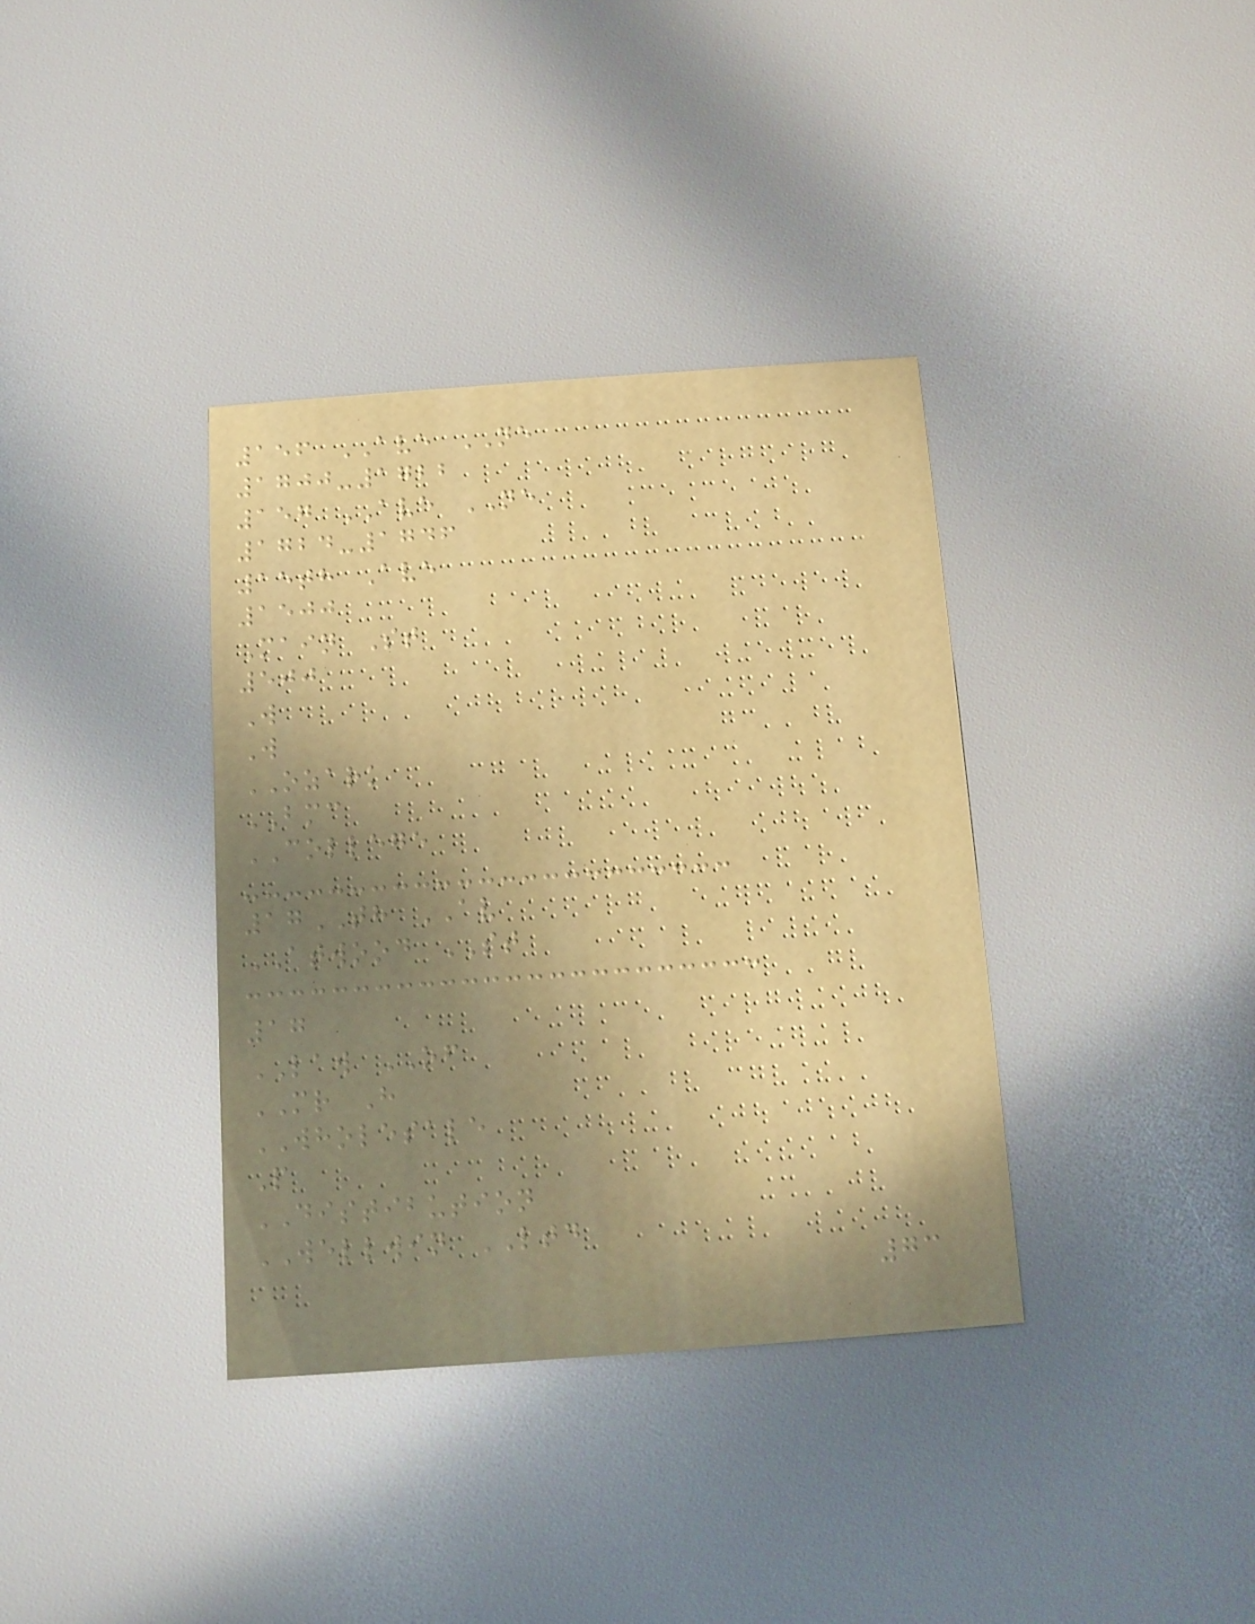156 AVE NE
1700-1722
157 AVE NE
1724-1746
15th Ave
1500
Main St
500
W
W
OZARK
BMC
COLLEGE
17TH AV
ATWOOD ST
17
LAW OF
MR H
WHOLESALE
P
DISTIBUTION
WELLWIN LTD
73
